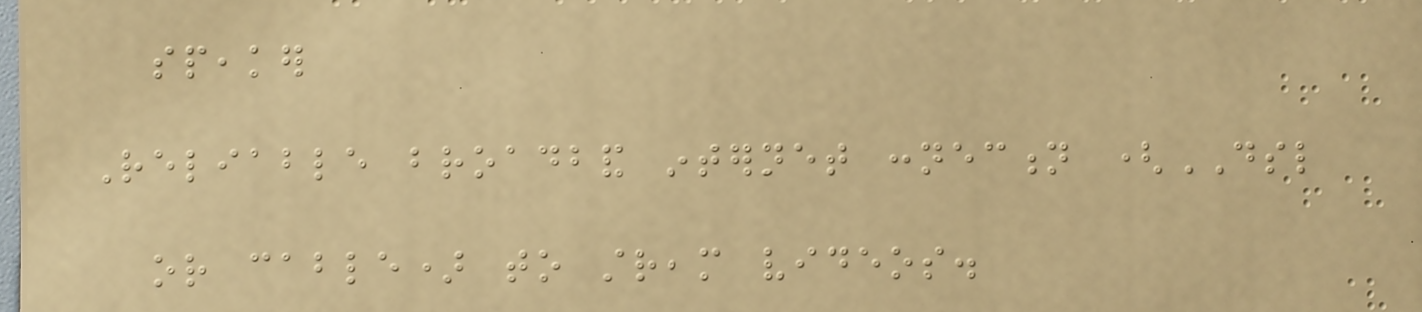speaker
Reliable broadband internet connection (DSL
or cable) to stream videos.
